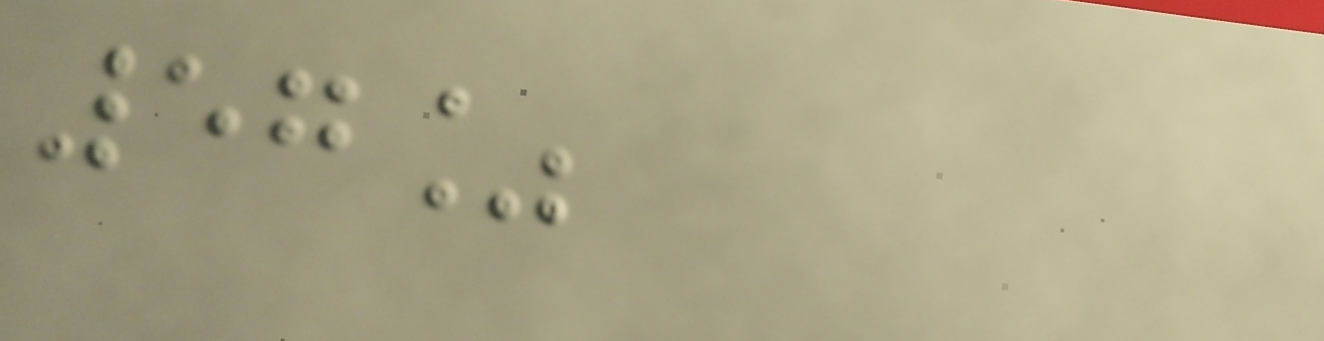57%
